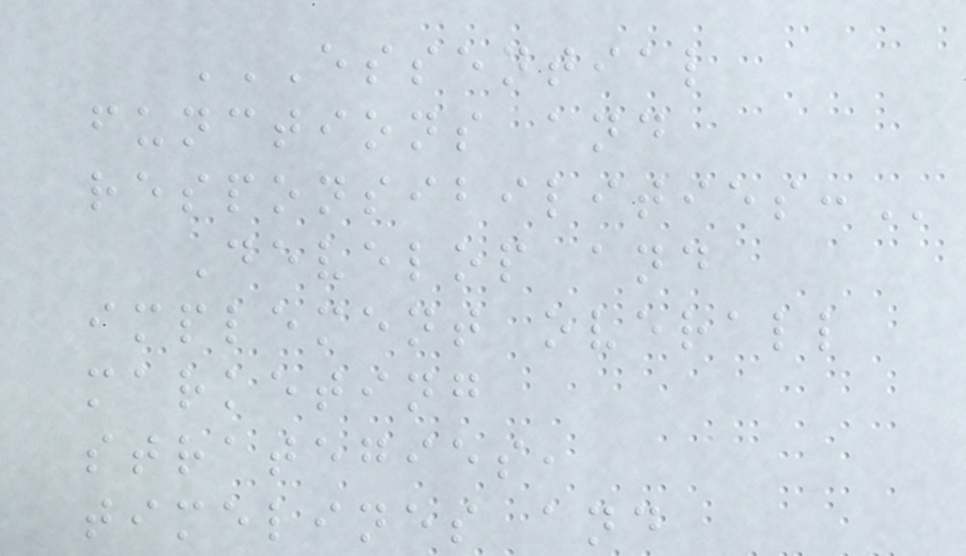ESSENTIAL
FUNCTIONS AND
RESPONSIBILITIES:
Develop and
implement overall
marketing
strategies,
timelines and
